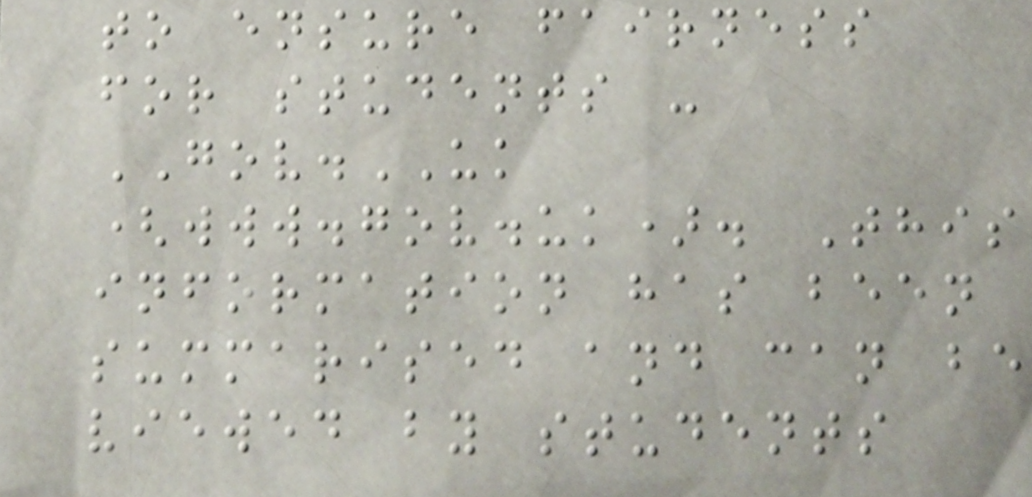to ensure fairness
for students -
GOV.UK
(www.gov.uk). This
information has been
summarised and can be
viewed by students
